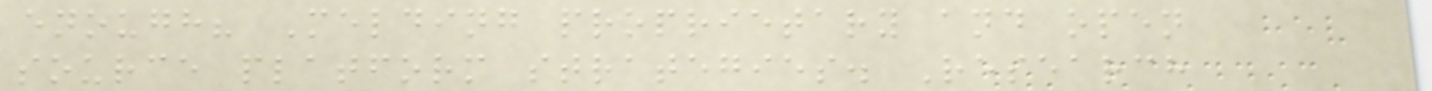enough? Melding proprietary and open
source platform strategies. Research
